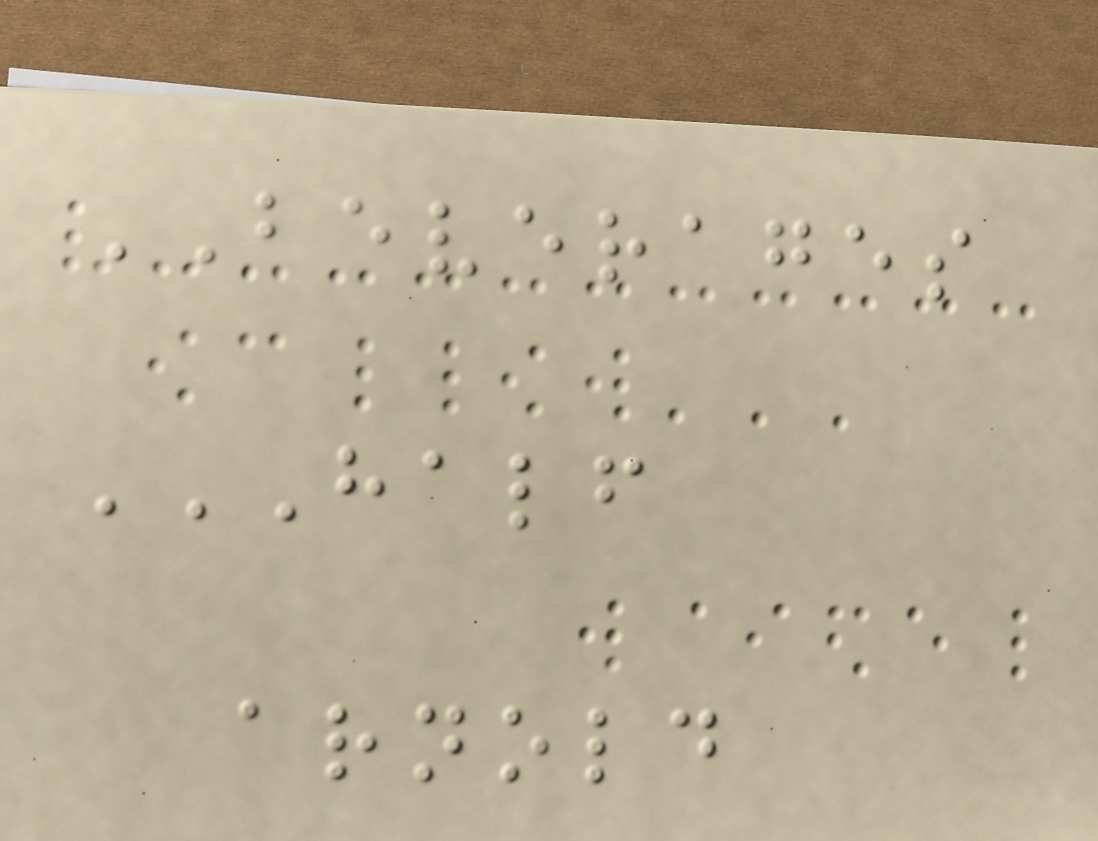BEVERAGES
HALF
ARNOLD
